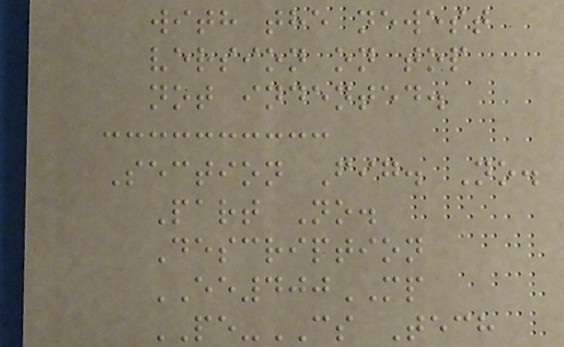with the newest
version on top
not indented.
Section Fig. No.
Part No.
Description
EE400MP
PE-CS Tech
